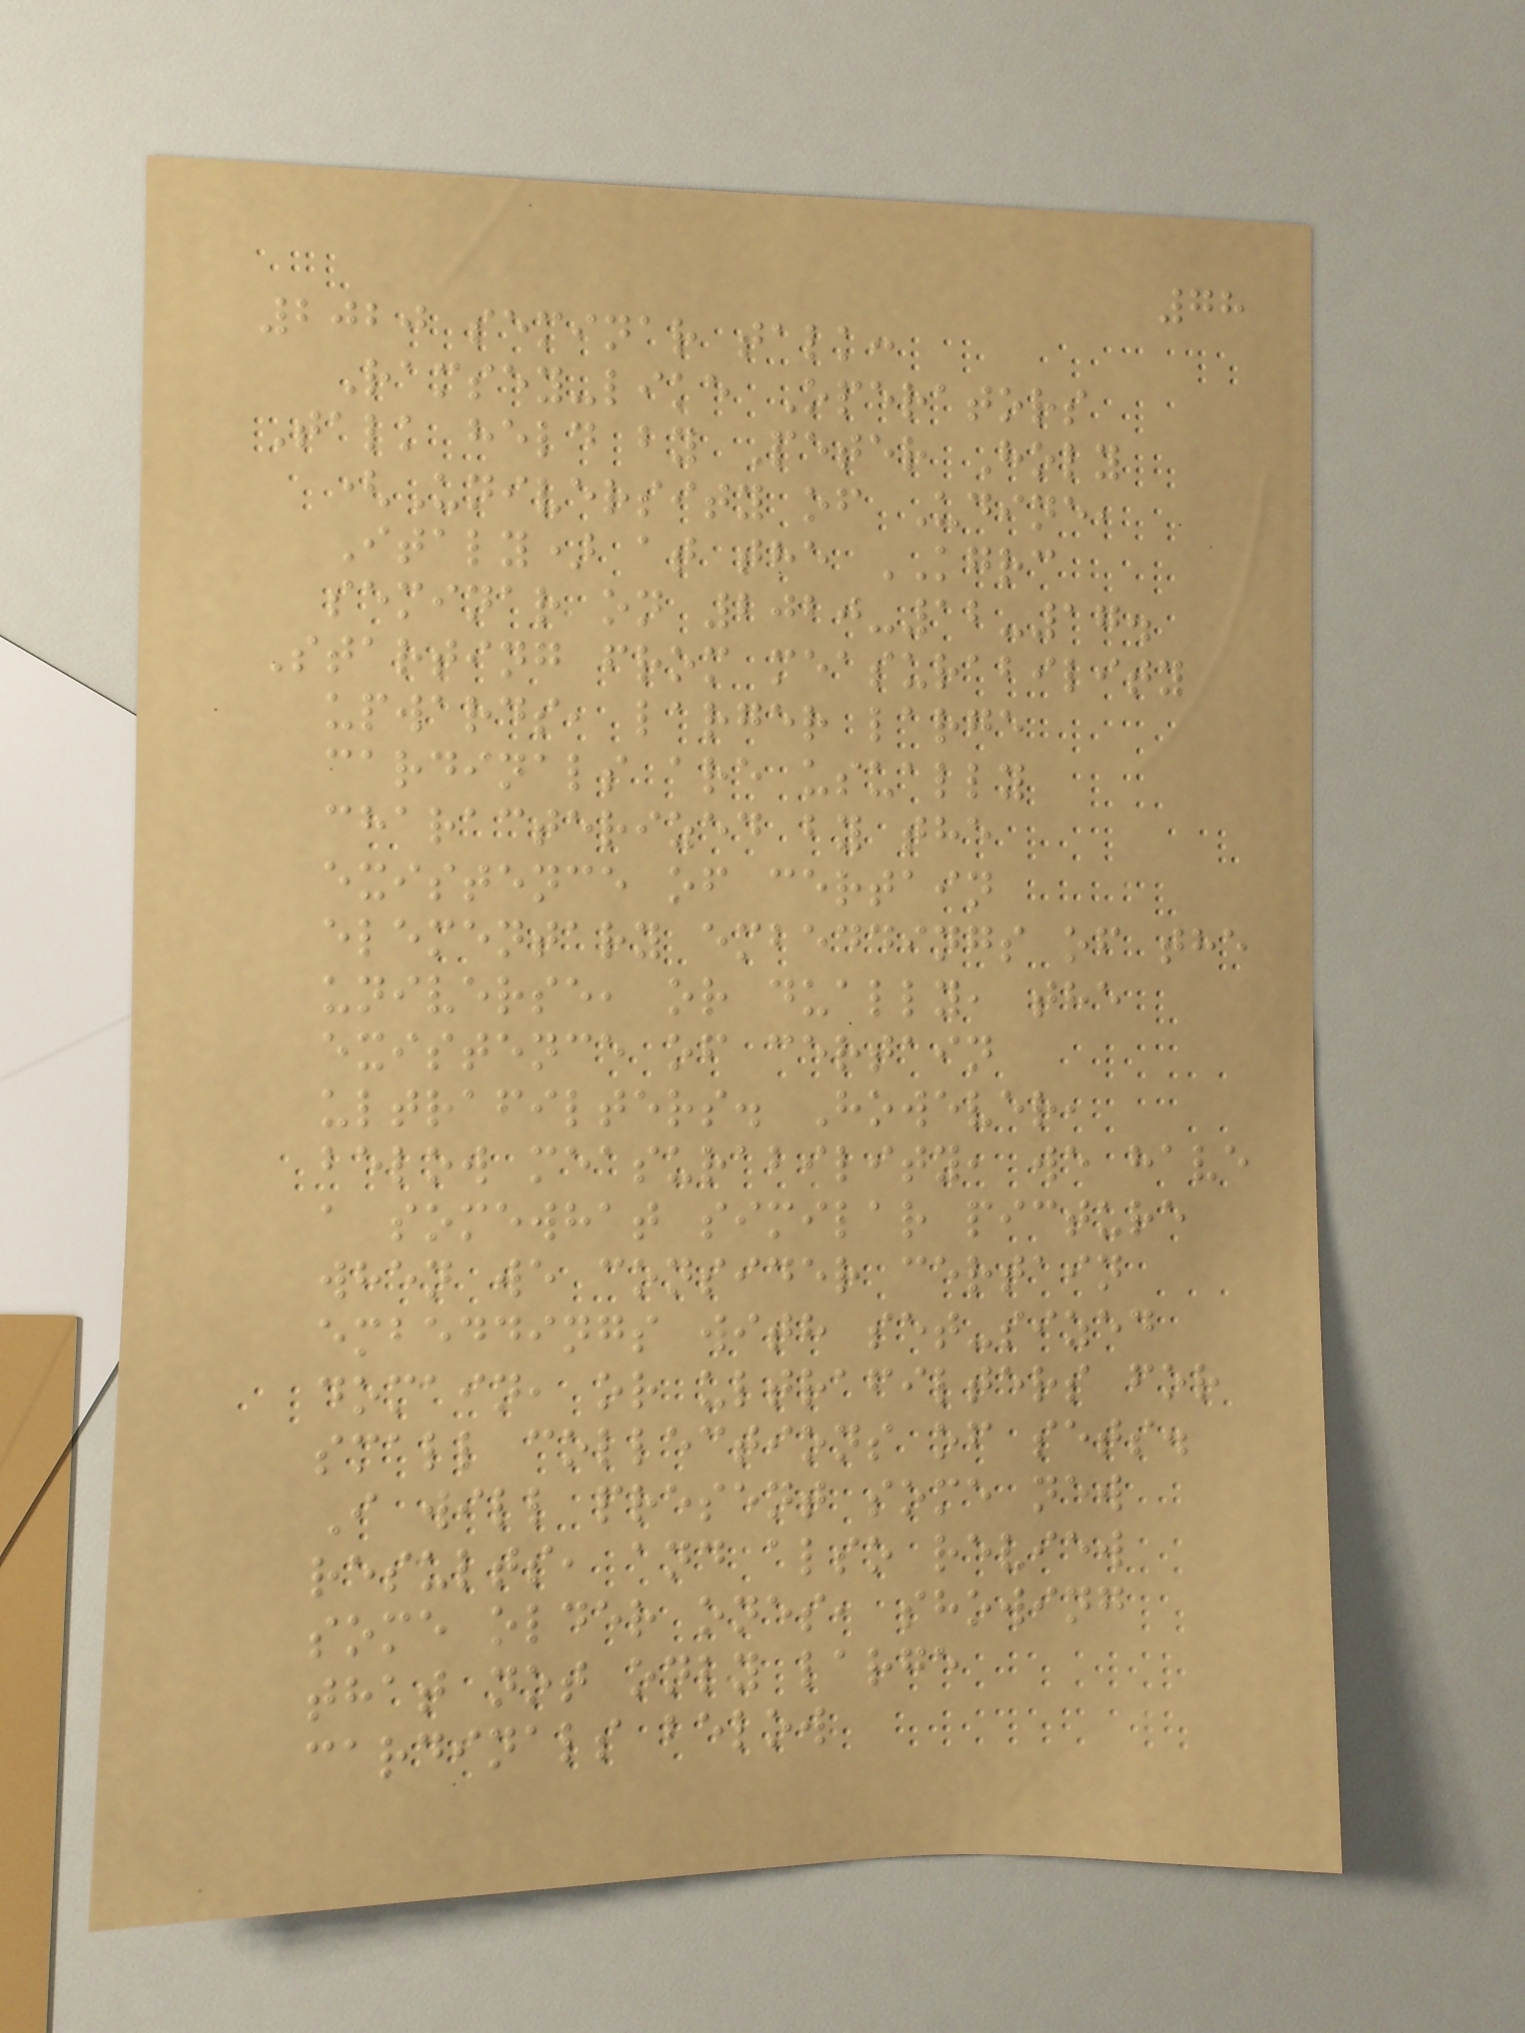78
2020 seminar talk:
Ramsey-like Operators
Talk held by Peter Holy
(University of Udine,
Italy) at the KGRC
seminar on 2020-12-17.
Starting from measurability
upwards, larger large
cardinals are usually
characterized by the
existence of certain
elementary embeddings of the
universe, or dually, the
existence of certain
ultrafilters. However,
below measurability, we have
a somewhat similar picture
when we consider certain
embeddings with set-sized
domain, or ultrafilters for
small collections of sets.
I will present some new
results, and also review
some older ones, showing
that not only large
cardinals below
